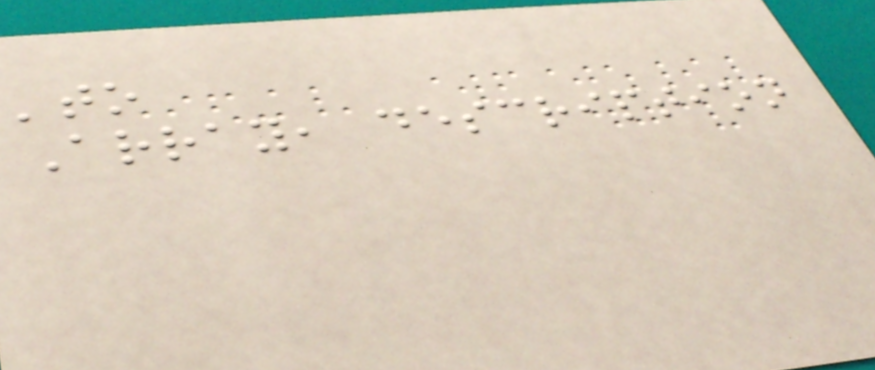'to
Array, description
